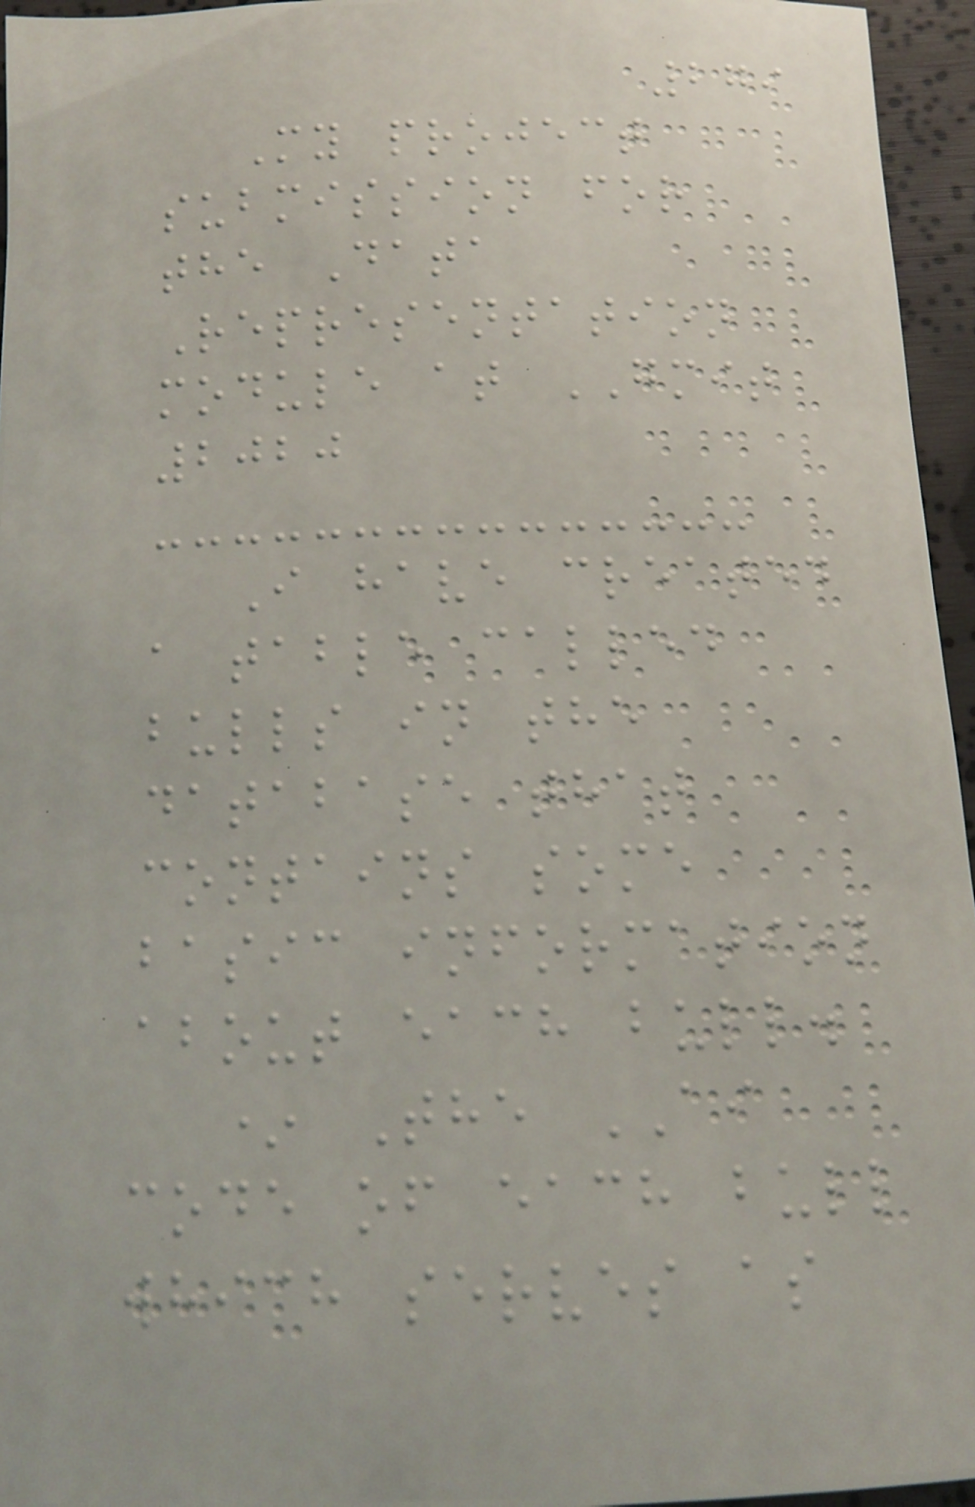279
My project
submission for
the Data
Representation
module at GMIT
2020
I have created
a table called
bulls in the
database that
contains some
basic information
about each bull.
* The AI
code of each bull
which serves as
